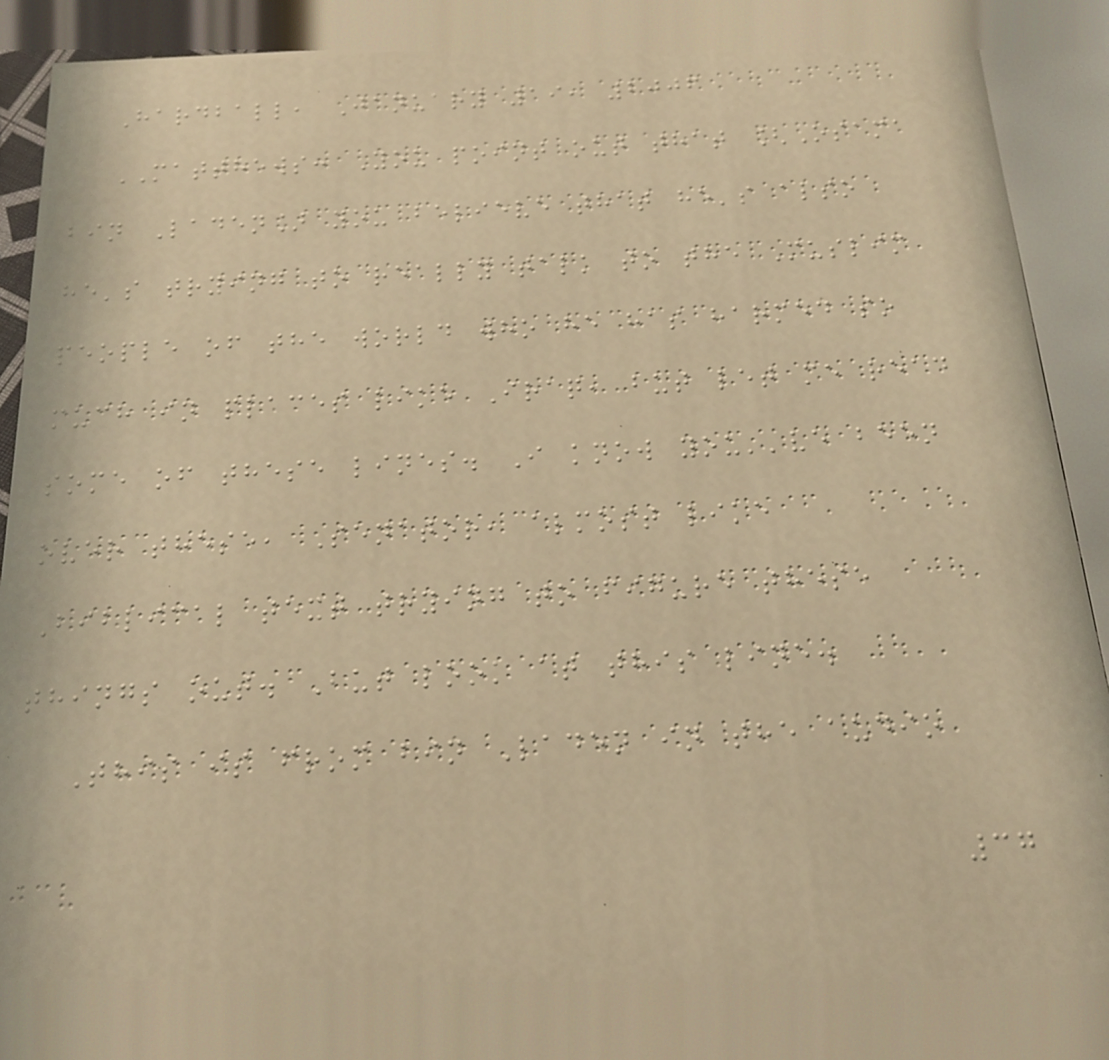Hardball, January 19, 2006
MATTHEWS: You point out that [Osama
bin Laden] you believe that he's also
he's trying to really talk to the Muslim
people of the world who he has harmed so
much in places like Iraq, but let me read
some of these lines. I know you''ve been
over these, Senator, almost like
Biblical text trying to figure these
things out. But look at this line.
This is from bin Laden in the audio
37
